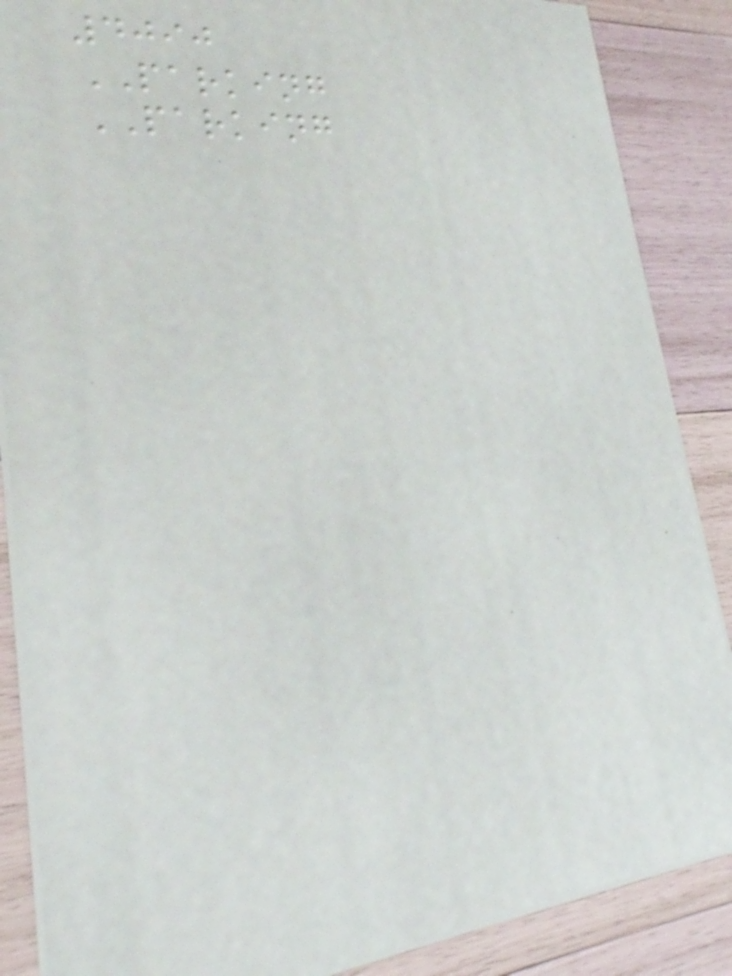4090
PARKING
PARKING
